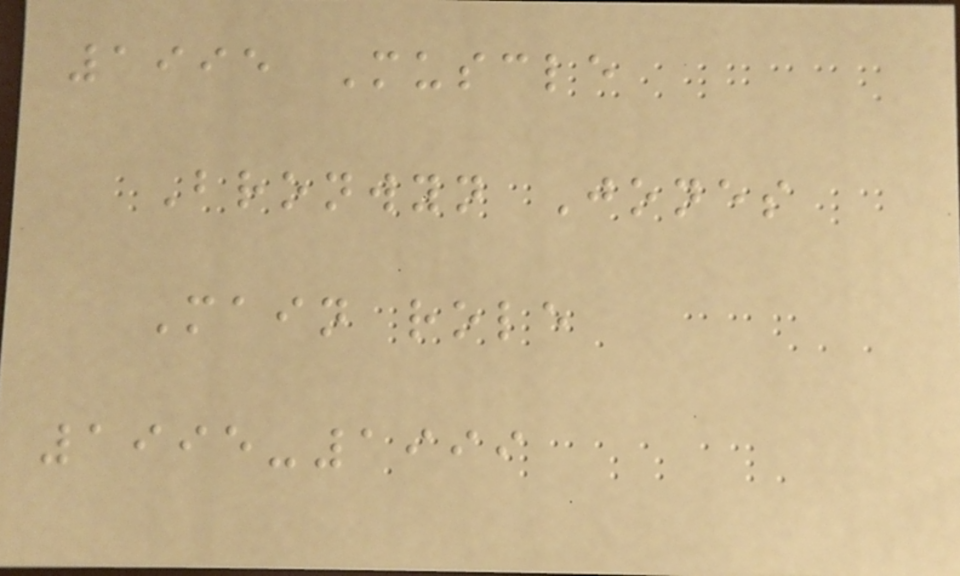1995 Muscle
Bronwyn Jones
Main role
1995-1999
